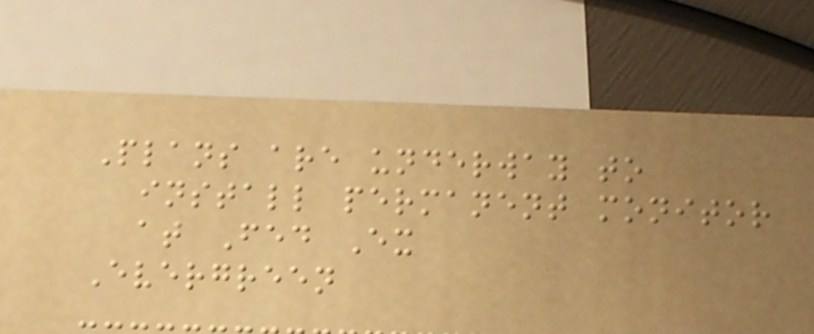Plans are underway to
install permanent monitor
at Fed Ex
Evergreen
